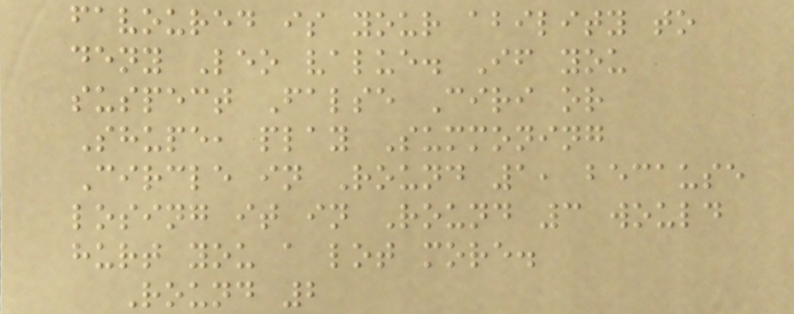favoured is your ability to
deny Leo value. If you
suspect False Ciri or
Shupe, play Summoning
Circle in Round 1, because
losing it in Round 3 would
hurt you a lot more.
Round 2
